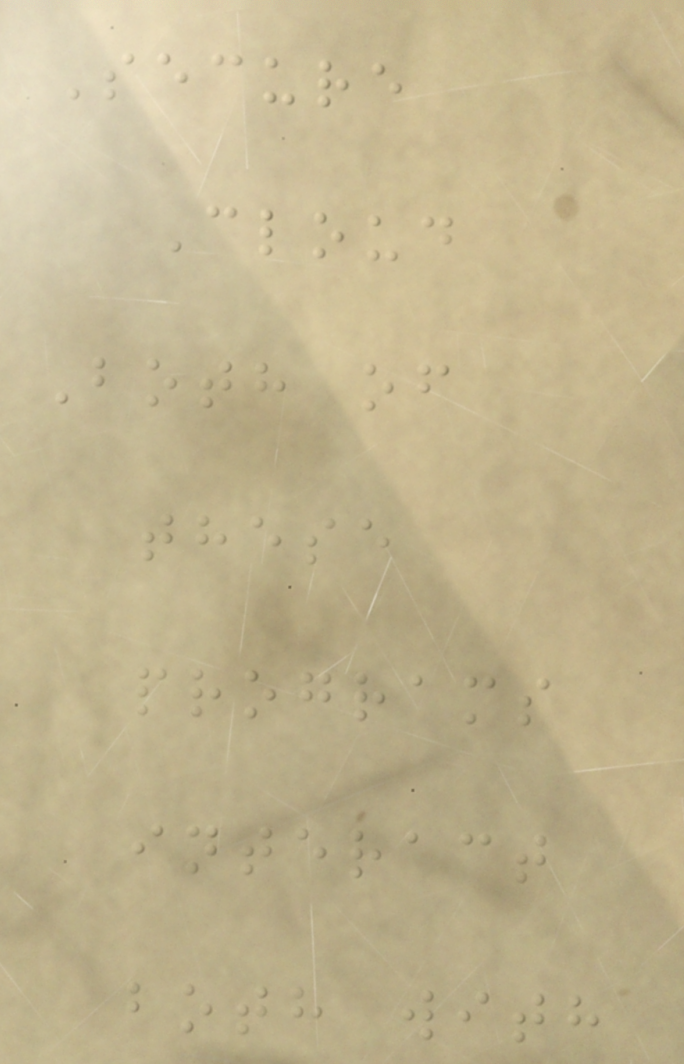Secure
Cloud
Both of
these
programs
interact
both with
